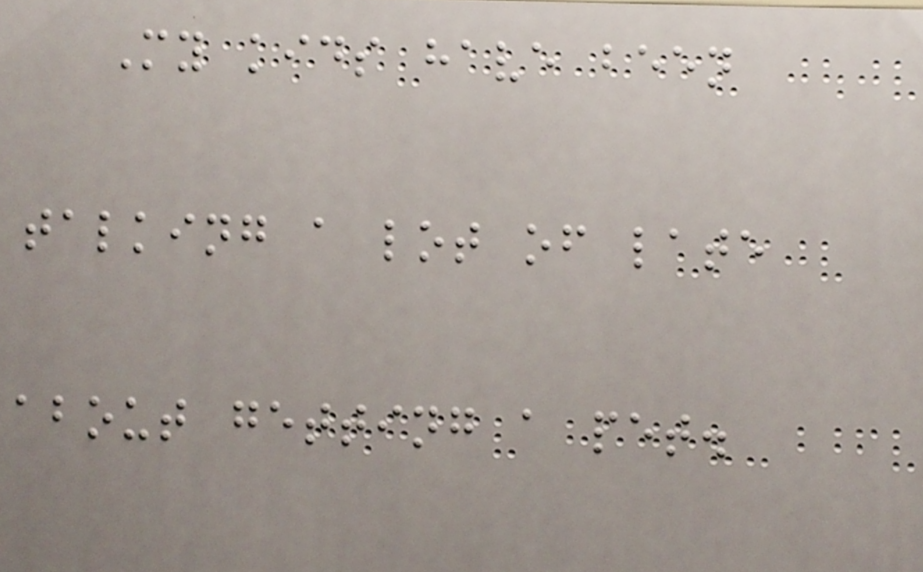My kids have been
talking a lot of late
about getting a pet.
